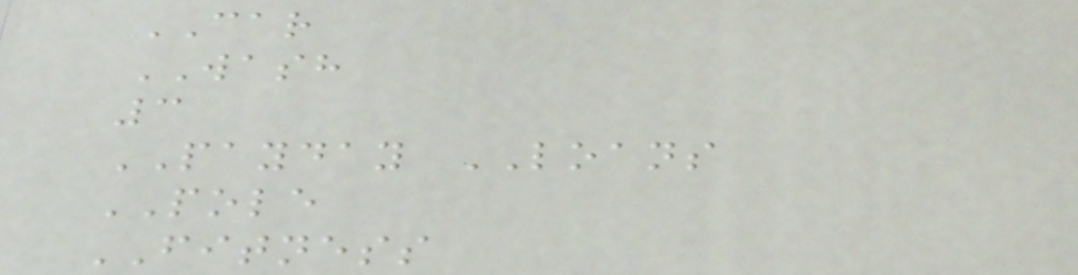CAR
WASH
3
PAYDAY LOANS
POLE
FITNESS
